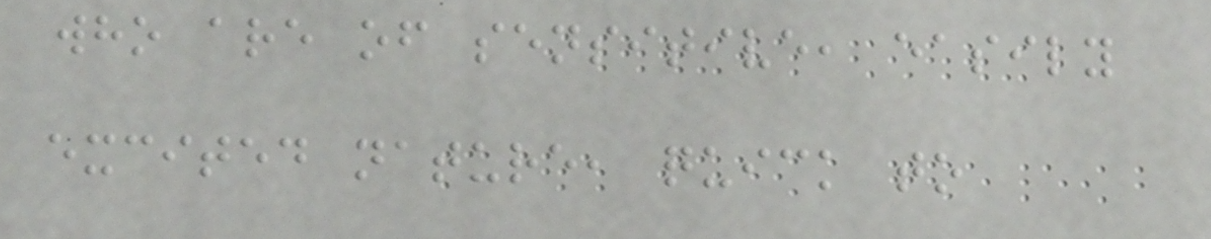who are of sensitive, easily
excited nature, quick to
